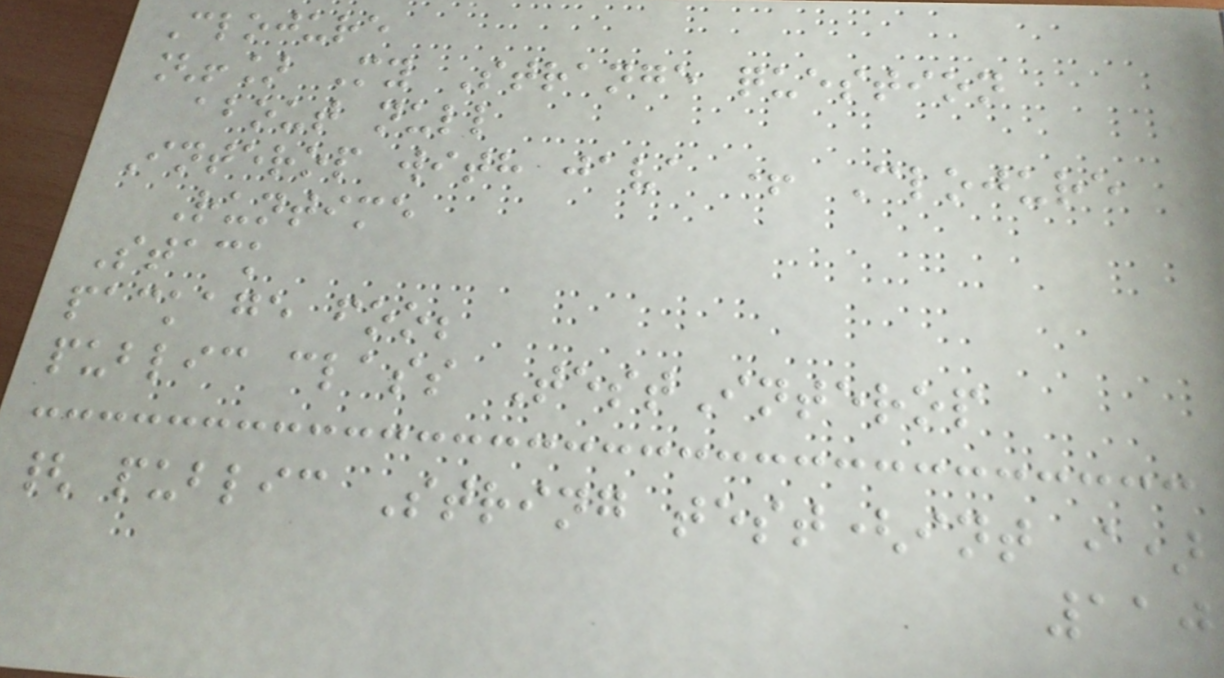Clojure
[!] My Strange question
about null
Interop with java + Clojure
Runtime
Stack
package foo;
public class TestInterop
{ public String test(int i)
110
